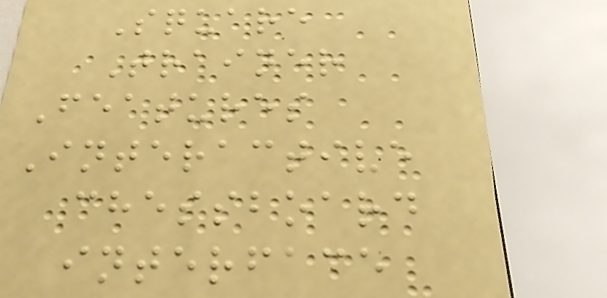Square
Trainer
Features
Interactive
chessboard
interface
